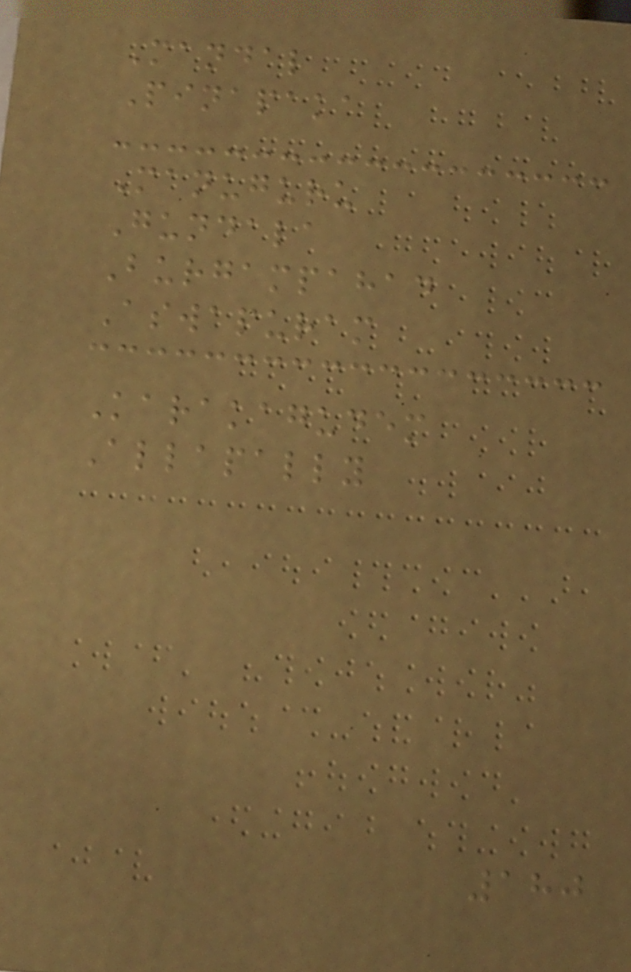Mandal
Pinapaka
Manuguru
Gundala
Burgampahad
Aswapuram
Karakagudem
Allapally
180
